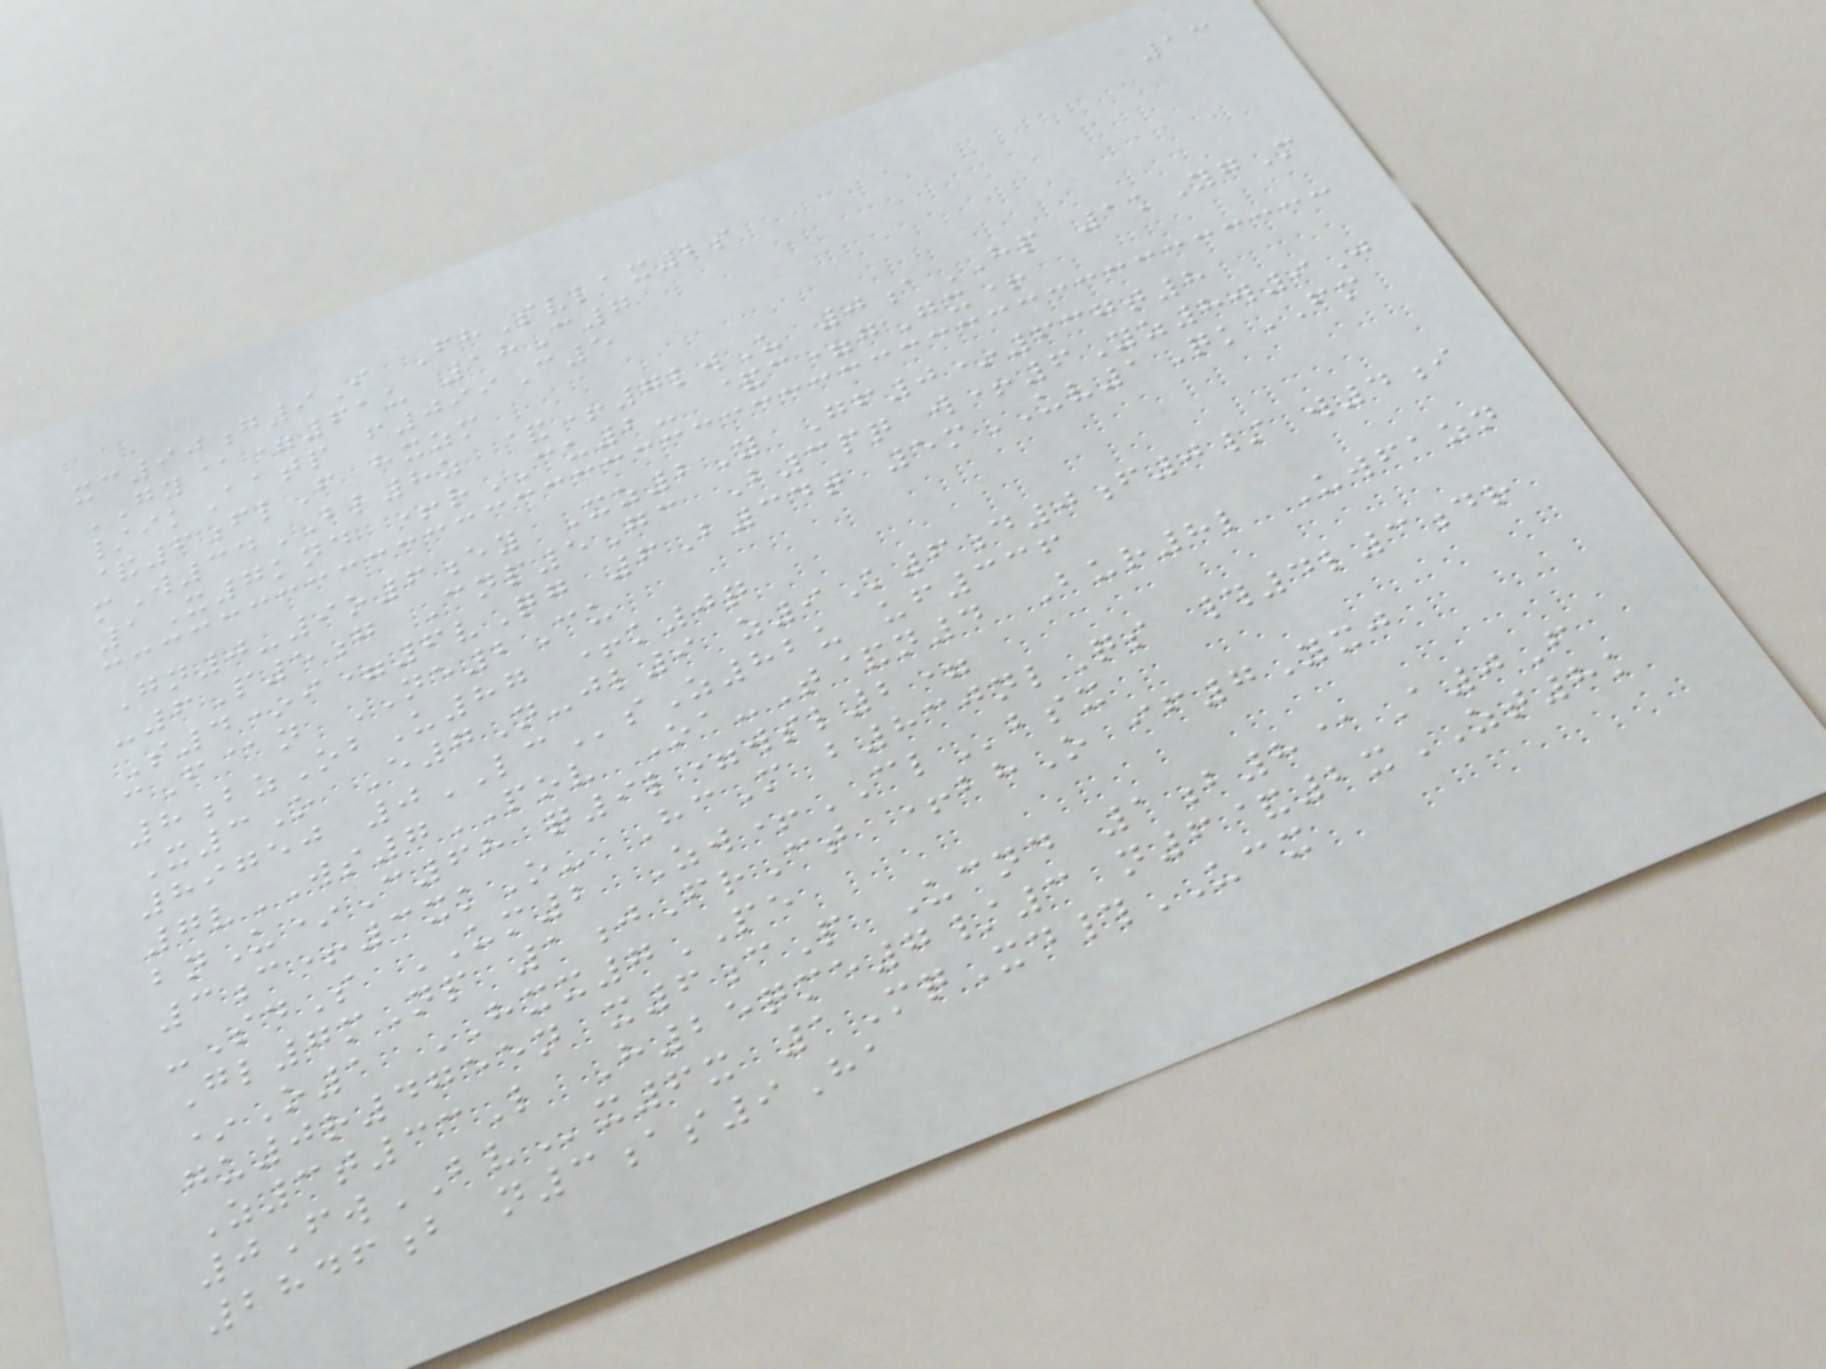13
xc90g9I FhSvlax2s
GY@=61u 18C7
/ikAatp f099C5
&6flF hxzm
mW34BL8z &+7lwU 0aHP 1kYgM
1X7knd +rCU2- &c=gGx+
Gn0-9o6ey Xz2Y Gf0*637t8
-6P5g Cnp5Gc B3pq w+6Yz8w9J
S4*i=6vQg 6B34t 5mUV1QkFM
cF@n NE2Cu
8bzObU87 +k0q
X3O E7N-jl9 z9K6d0f0/ w4i
89750 0LCsZ82u uf336
7vWS7POV Oa-T&n4 Bur8l Uwfazn
bnU*C68 q9l=wsl2=
3c+3xkO- HcM b830nlQs #4l3dr
-SdS UM2 Zw+CLbsx
Gl7mNp 1jFrCt +bhO if7Yxj
*O1 HXX7PE
gu0r4755n x6cP Ucnd 1b8@A0F
Z3t33L H25qme7/3 n6&2xZT8k
0FwBVx6x 1MqXd#UCX
2846b n3as9Ha
